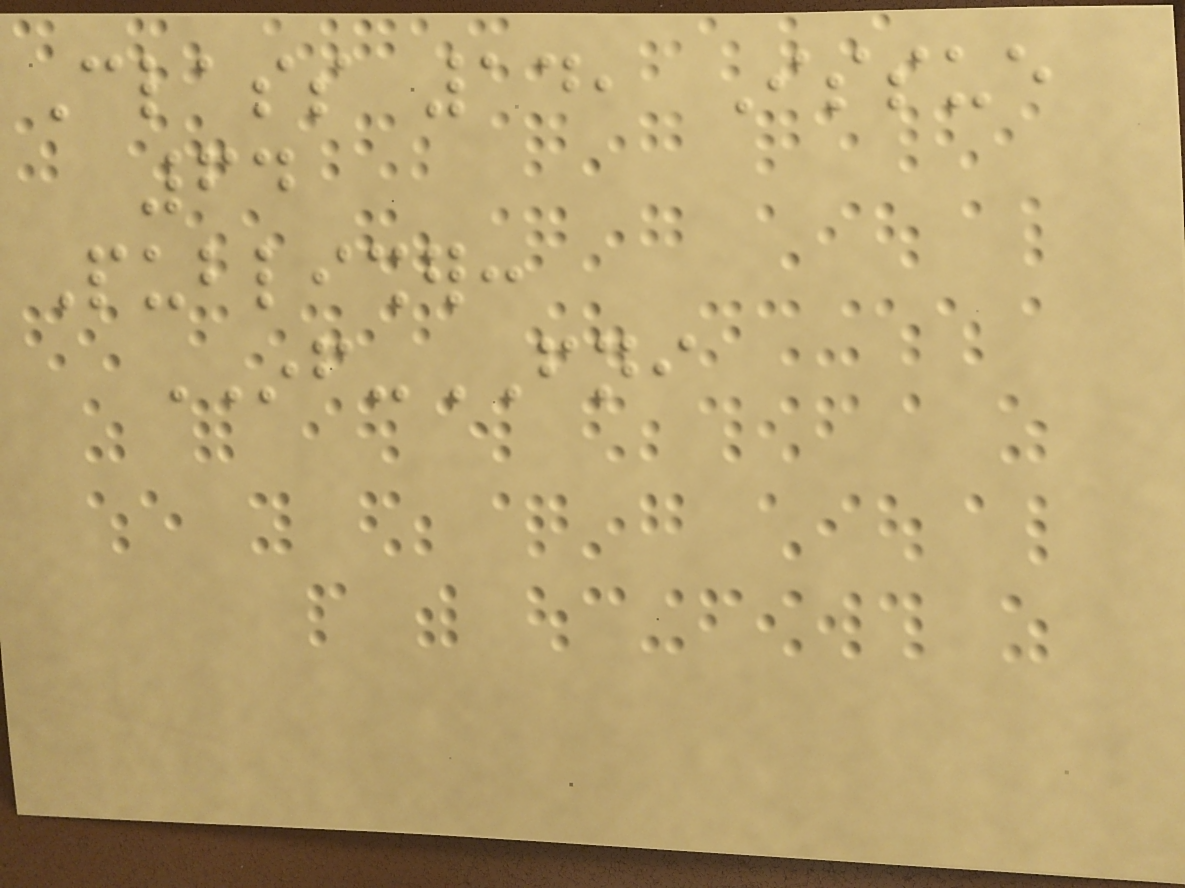Class 14, Issue
64
Publisher:
INF-FNI
